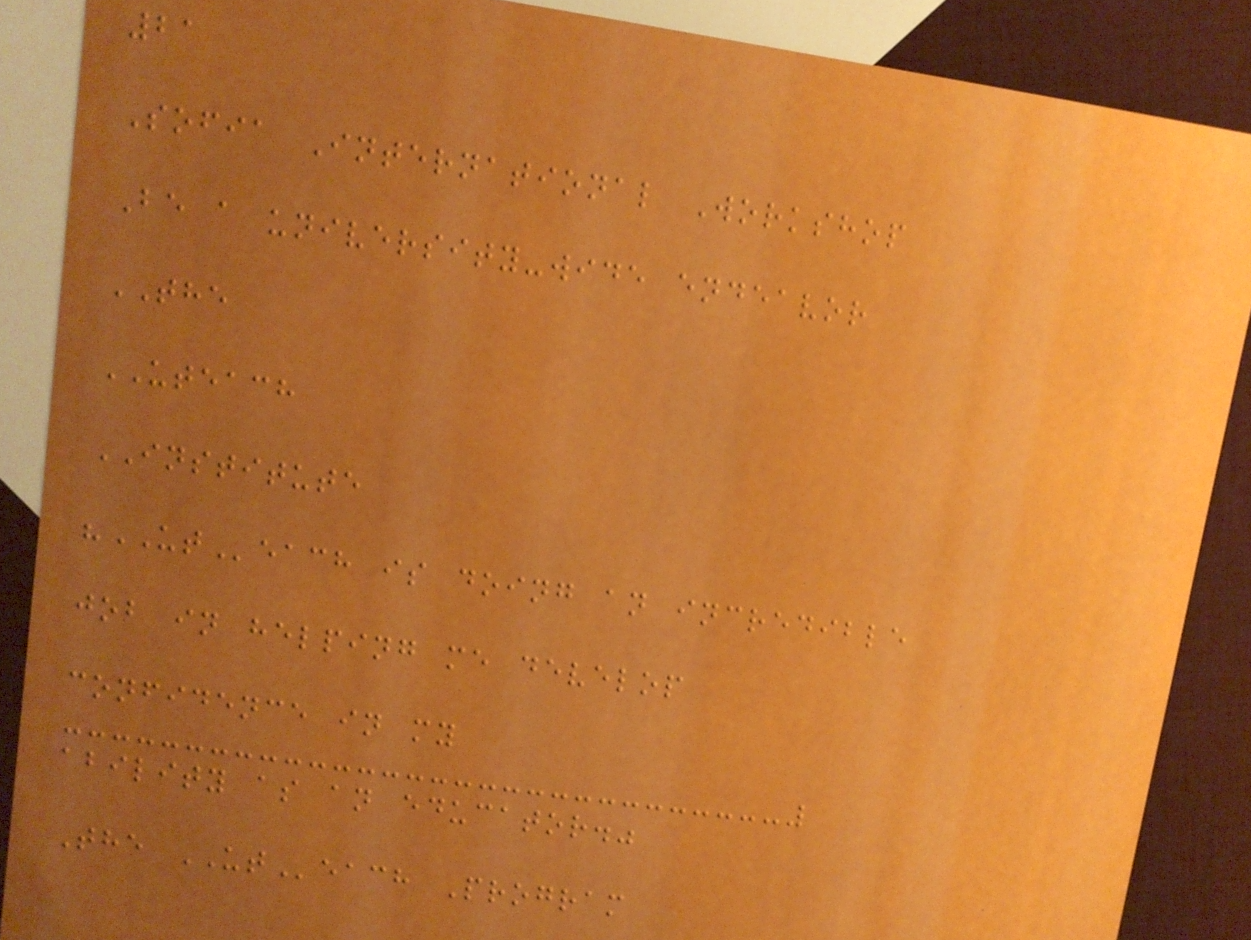21
Sofia International Workshop
Be a university-wide endeavor
THE
UTEACH
INSTITUTE
"UTeach is doing an incredible
job in helping me develop
confidence in my
ability as an educator."
The UTeach Program
